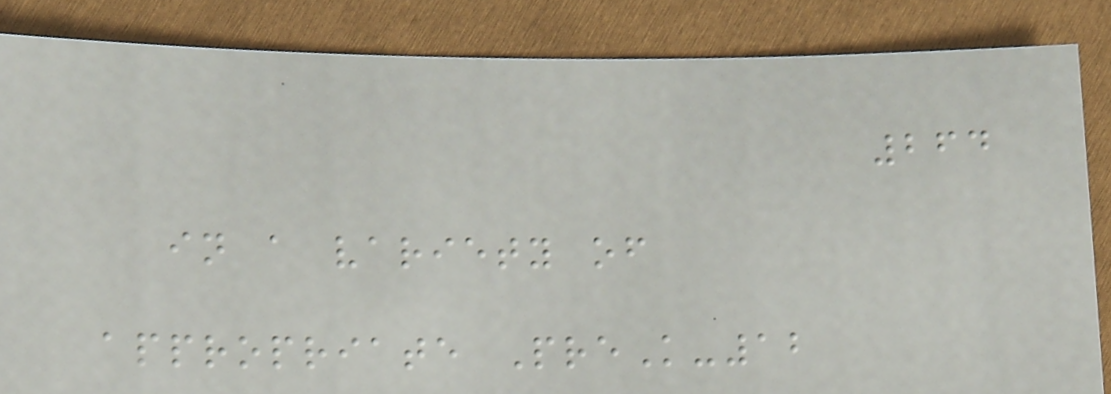264
in a variety of
appropriate PreK-12
